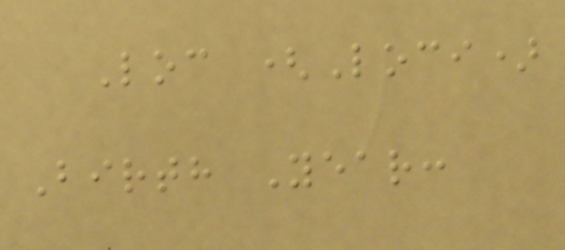Loc (Loci)
Birth Year:
